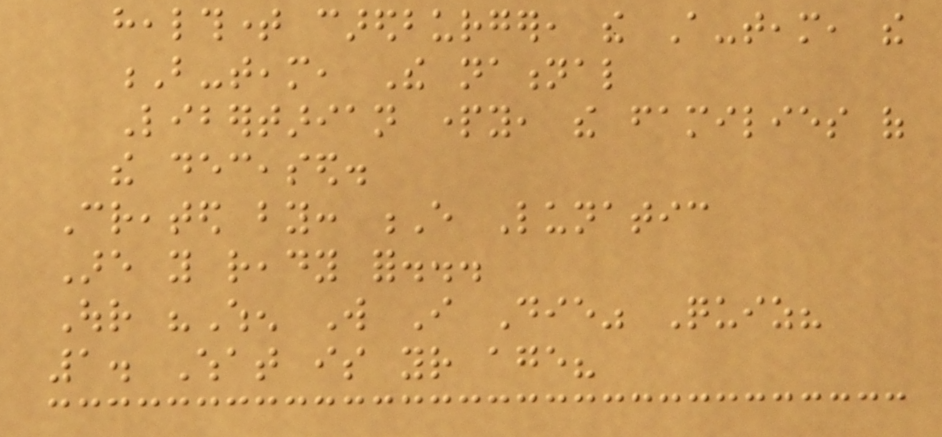healthtime caredburger, the A-team, the
B-team, The national
Libertarian party, the families of
the deceased.
Created by: E Lunatic
Are you ready for...
Our "When Will I Die" Quiz?
1. What is your age?
